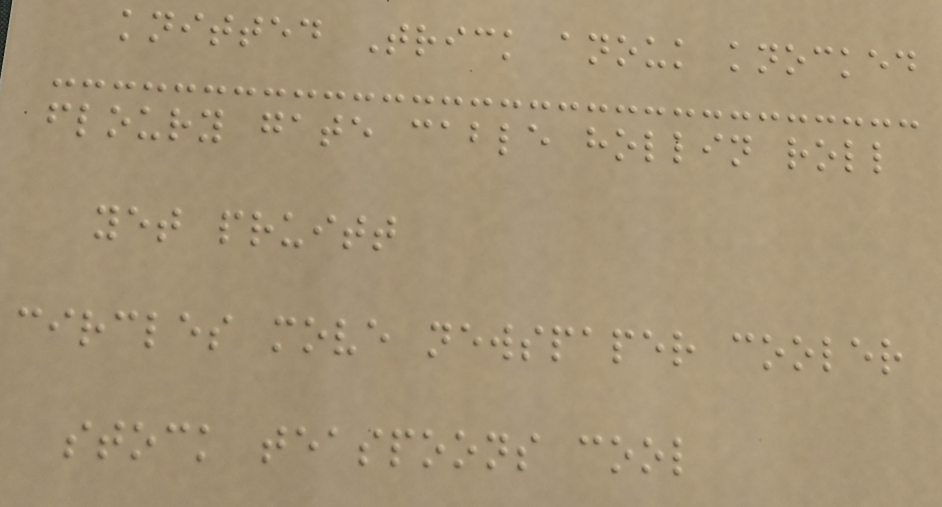knitted Trick anouk knocked
floury gate cable hollin roll
yet pruitt
circles move newspaper cooler
stock teaspoons cool
